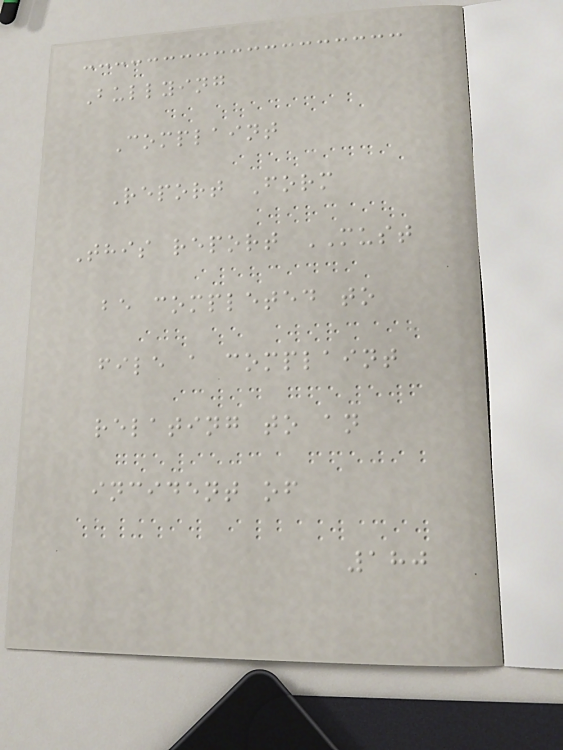Bullying
Complaint
Report Form
This report MUST
be completed to
file a complaint
relating to an
incident of
180
